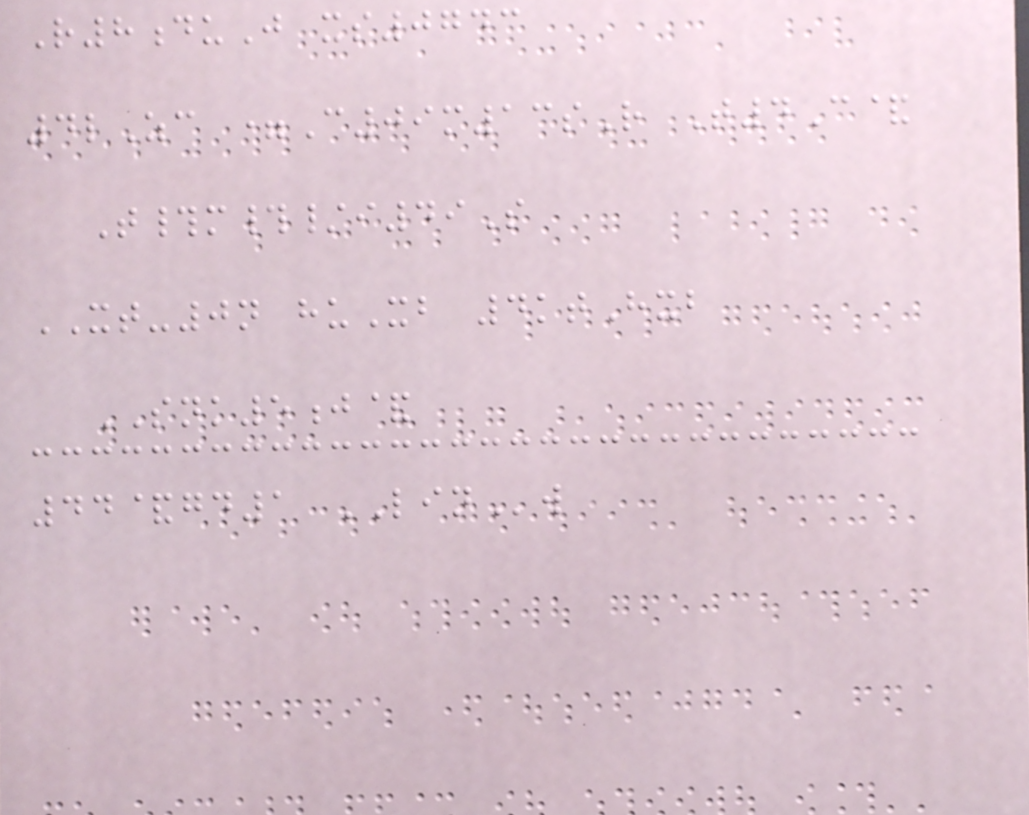R8duJ xs0743
4lZc =C09m13sR T4C&
T#m#/i49S
XT-0n huXb 4ktHxb
SNK5j&
44&gd1 LINw
